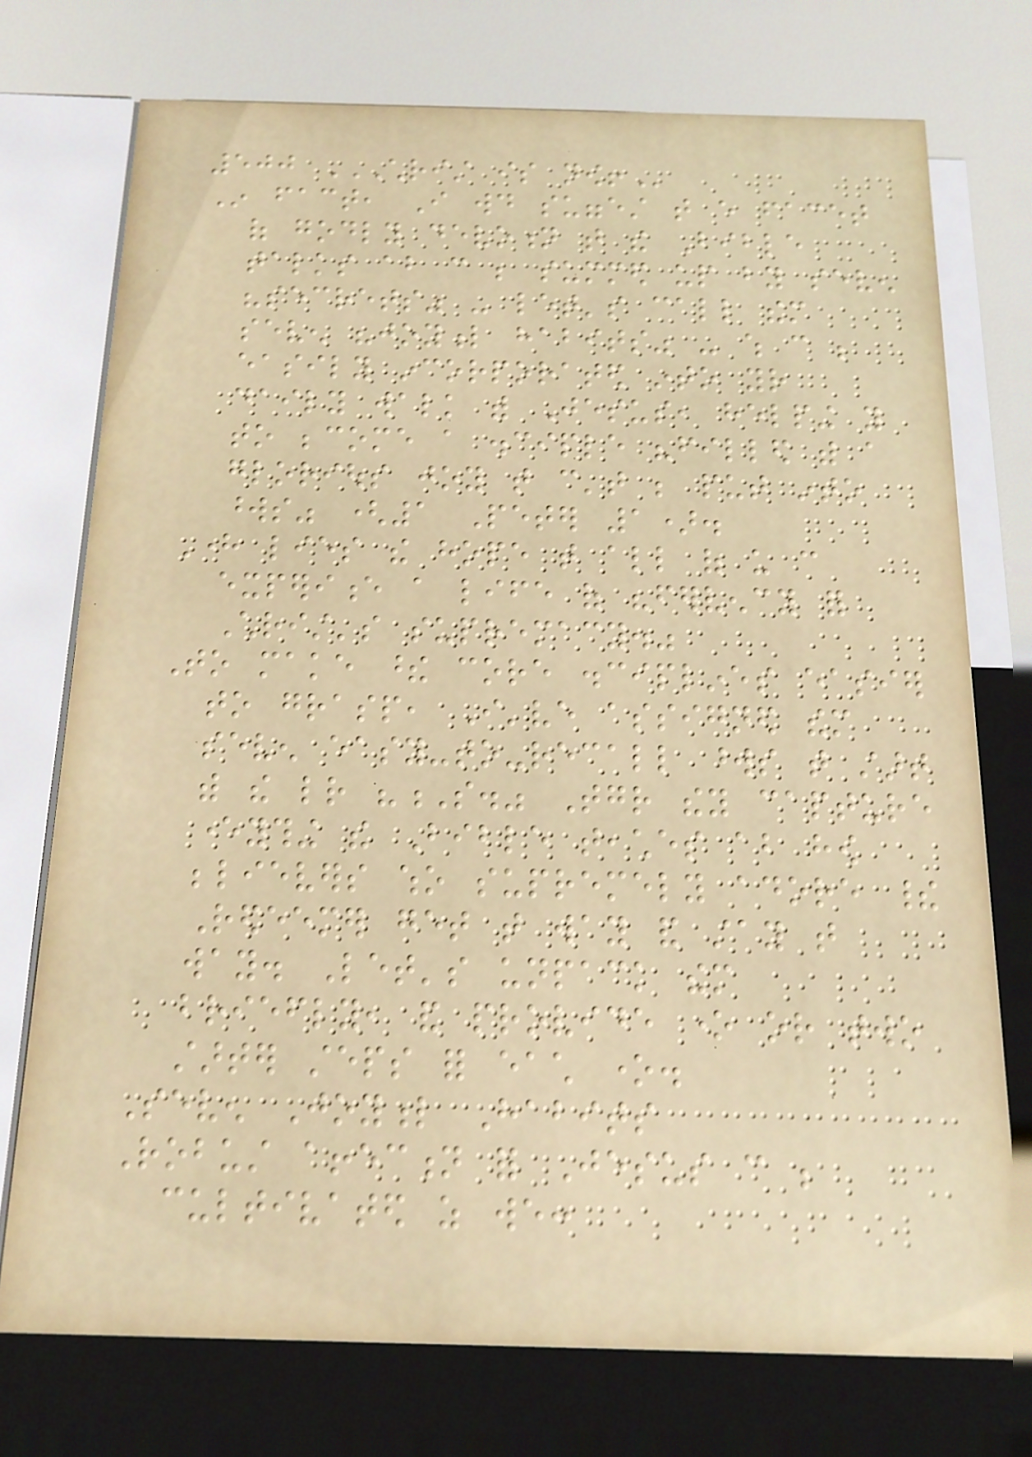500 CHRIST IS NOW!
In fact, I would suggest that every facet
of godly devotion that the Bible
talks about can be summed up by seven
"secrets" - let's call them
seven "joyful habits" - which can be
easily incorporated into your
daily walk with Jesus, helping you
to become a disciple "filled with a
glorious joy that can't be put into
words" (1 Peter 1).
Here lies the hope that all of us can
experience a life of "fervency for
Christ's supremacy."
To make these core disciplines easier
to grasp, I've assigned them
seven easy-to-recall words that start
with the letter "S." Together they capture
everything the Bible teaches about how
believers who supremely adore their
Redeemer get that way and stay that
way. Let's unpack them
briefly, and provide one or two
starter steps for each one.
Seven Joyful Habits
Robust affection for Jesus can be
cultivated as we:
